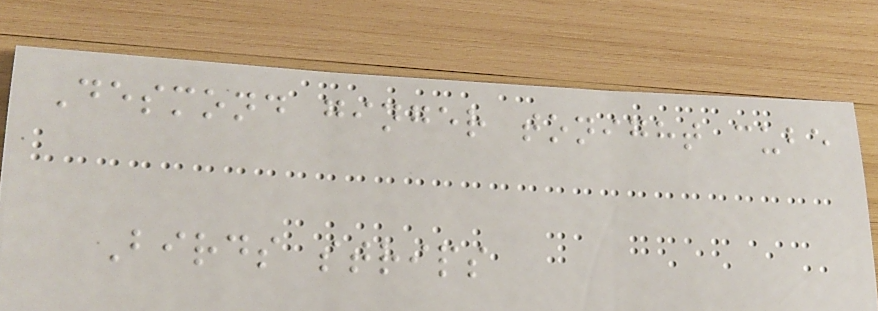Desmond ginger tonight cube
Birds strips
